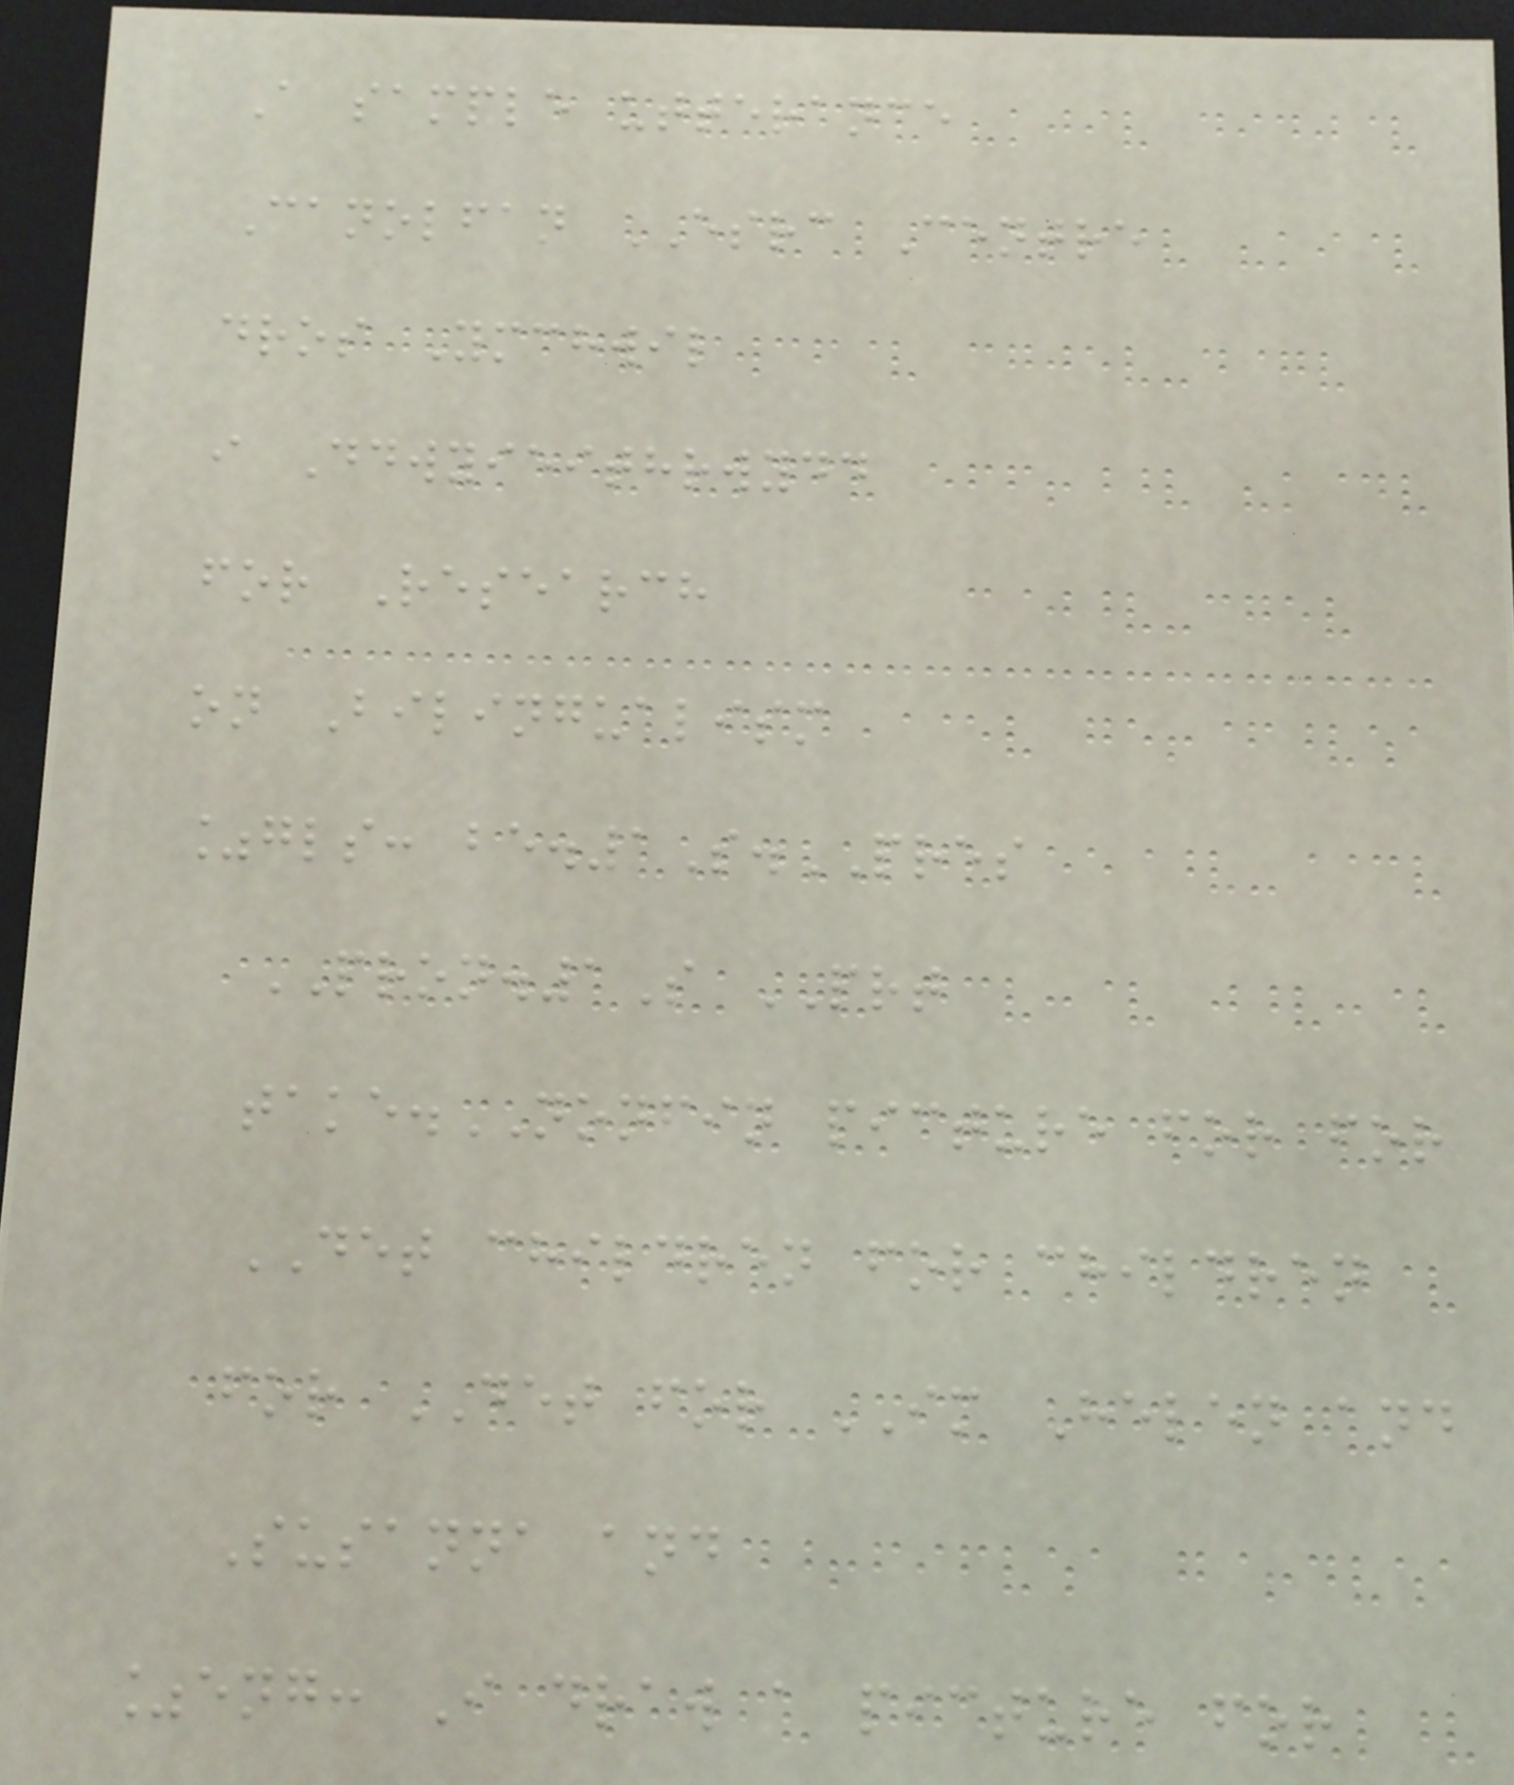A sample utterance
Canolfan ESRC Centre
dros Ymchwil
i Ddwyieithrwydd
for Research
on Bilingualism
%gls: be.1S.PRES
PRON.1S PRT
take.NONFIN picture for for
DET children for children
for DET for IM Helen and
Susanna and
%eng: I draw a picture for
